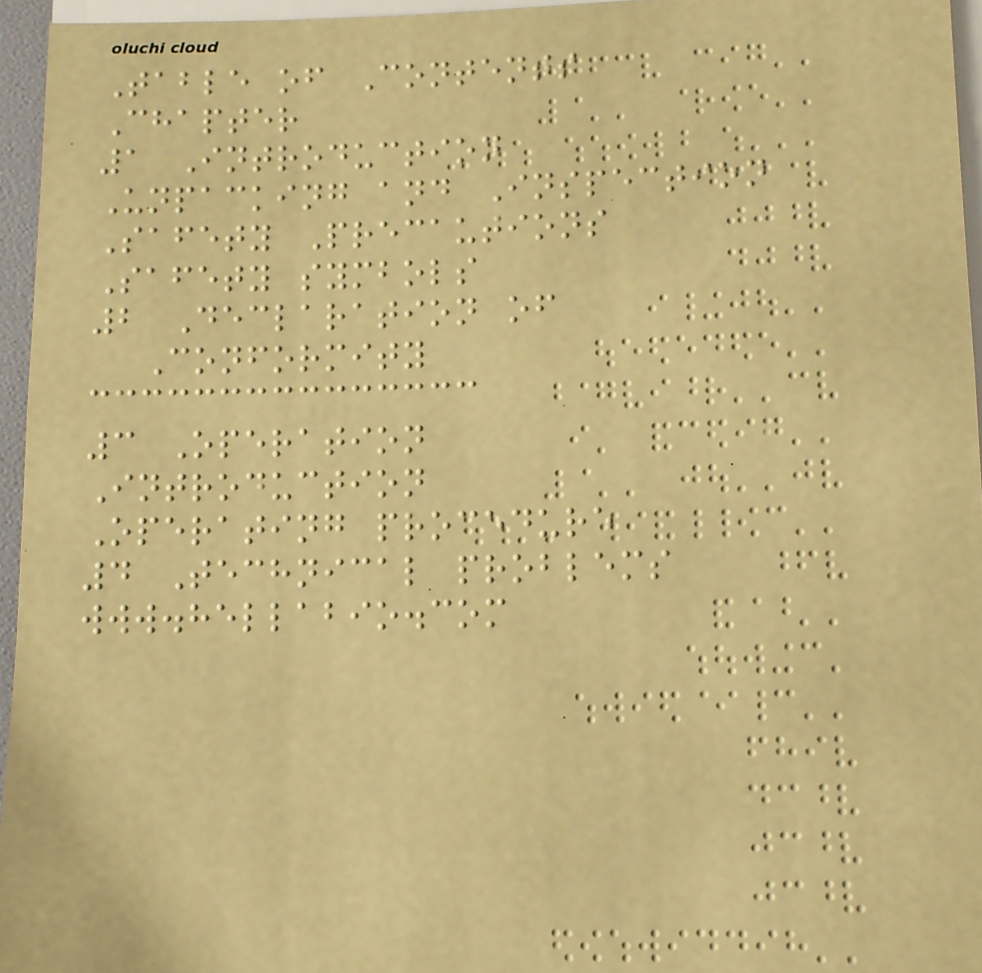Table of Contents
Chapter
1 Introduction
Unpacking and Inspection
Safety Precautions
Safety symbols
2 Declaration of
Conformity
3 Operation
Introduction
Operating procedure
4 Technical problems
www.hellabio.com
